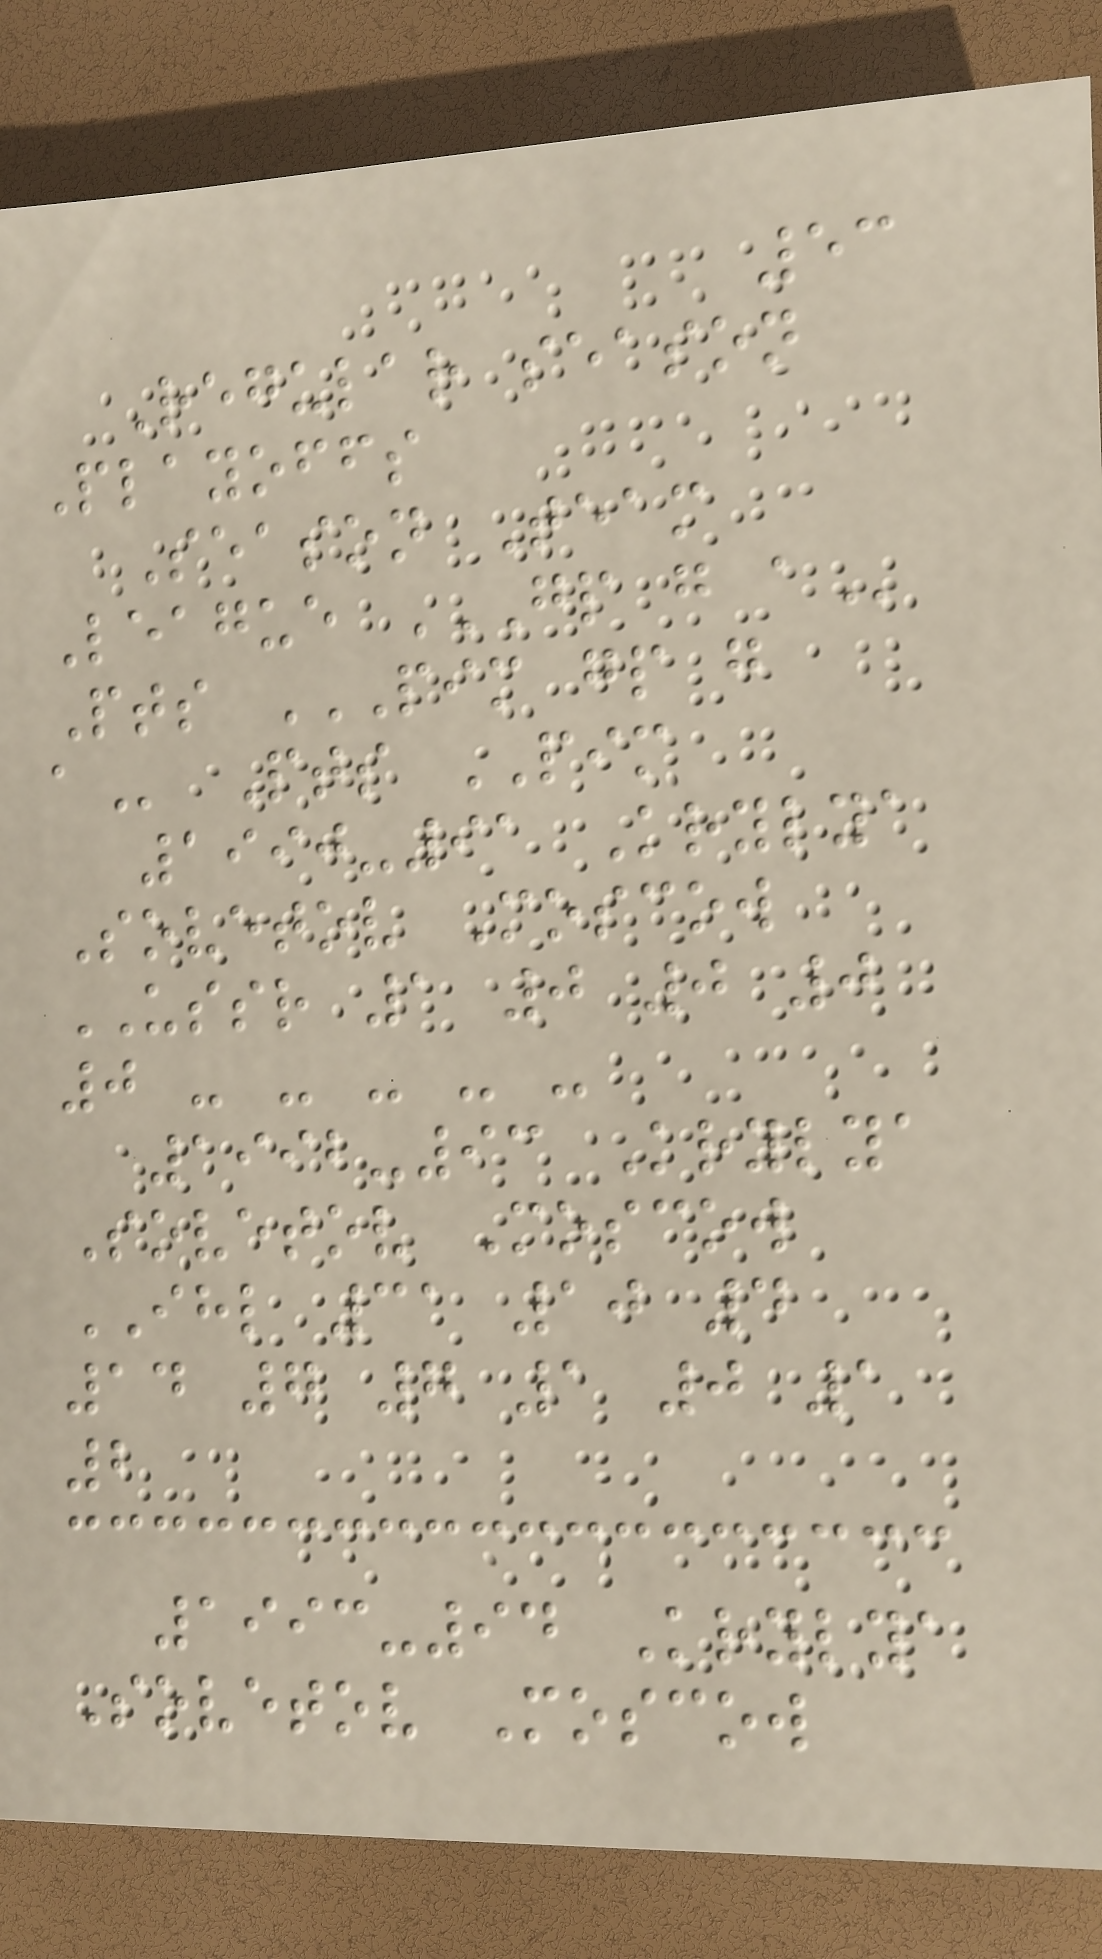53
Regular season
Playoffs
Season Team
League GP G A
Pts PIM GP G
A Pts PIM
1990-91 Krylya
Sovetov Moscow
USSR 1 0 0 0
0 - - - - -
1992-93 Krylya
Sovetov Moscow
IHL 31 10 4
14 7 7 1 0 1
2
1993-94 Krylya
Sovetov Moscow
